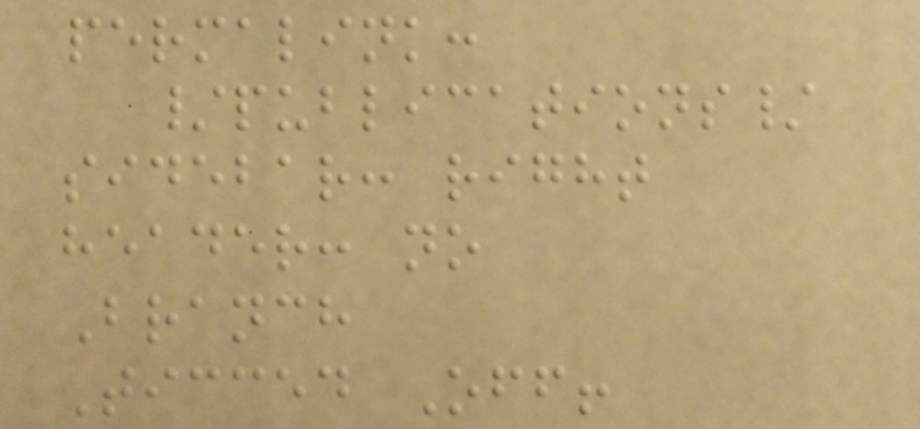permalink:
/publications/
sidebar: right
header: no
Branch
Ticced Off!
